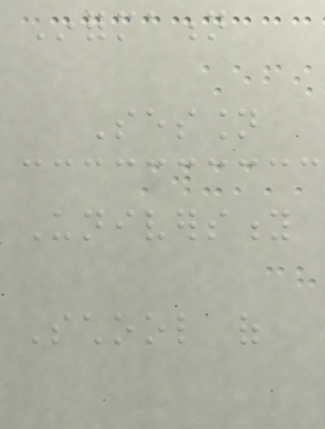Information
Session
University
School of
